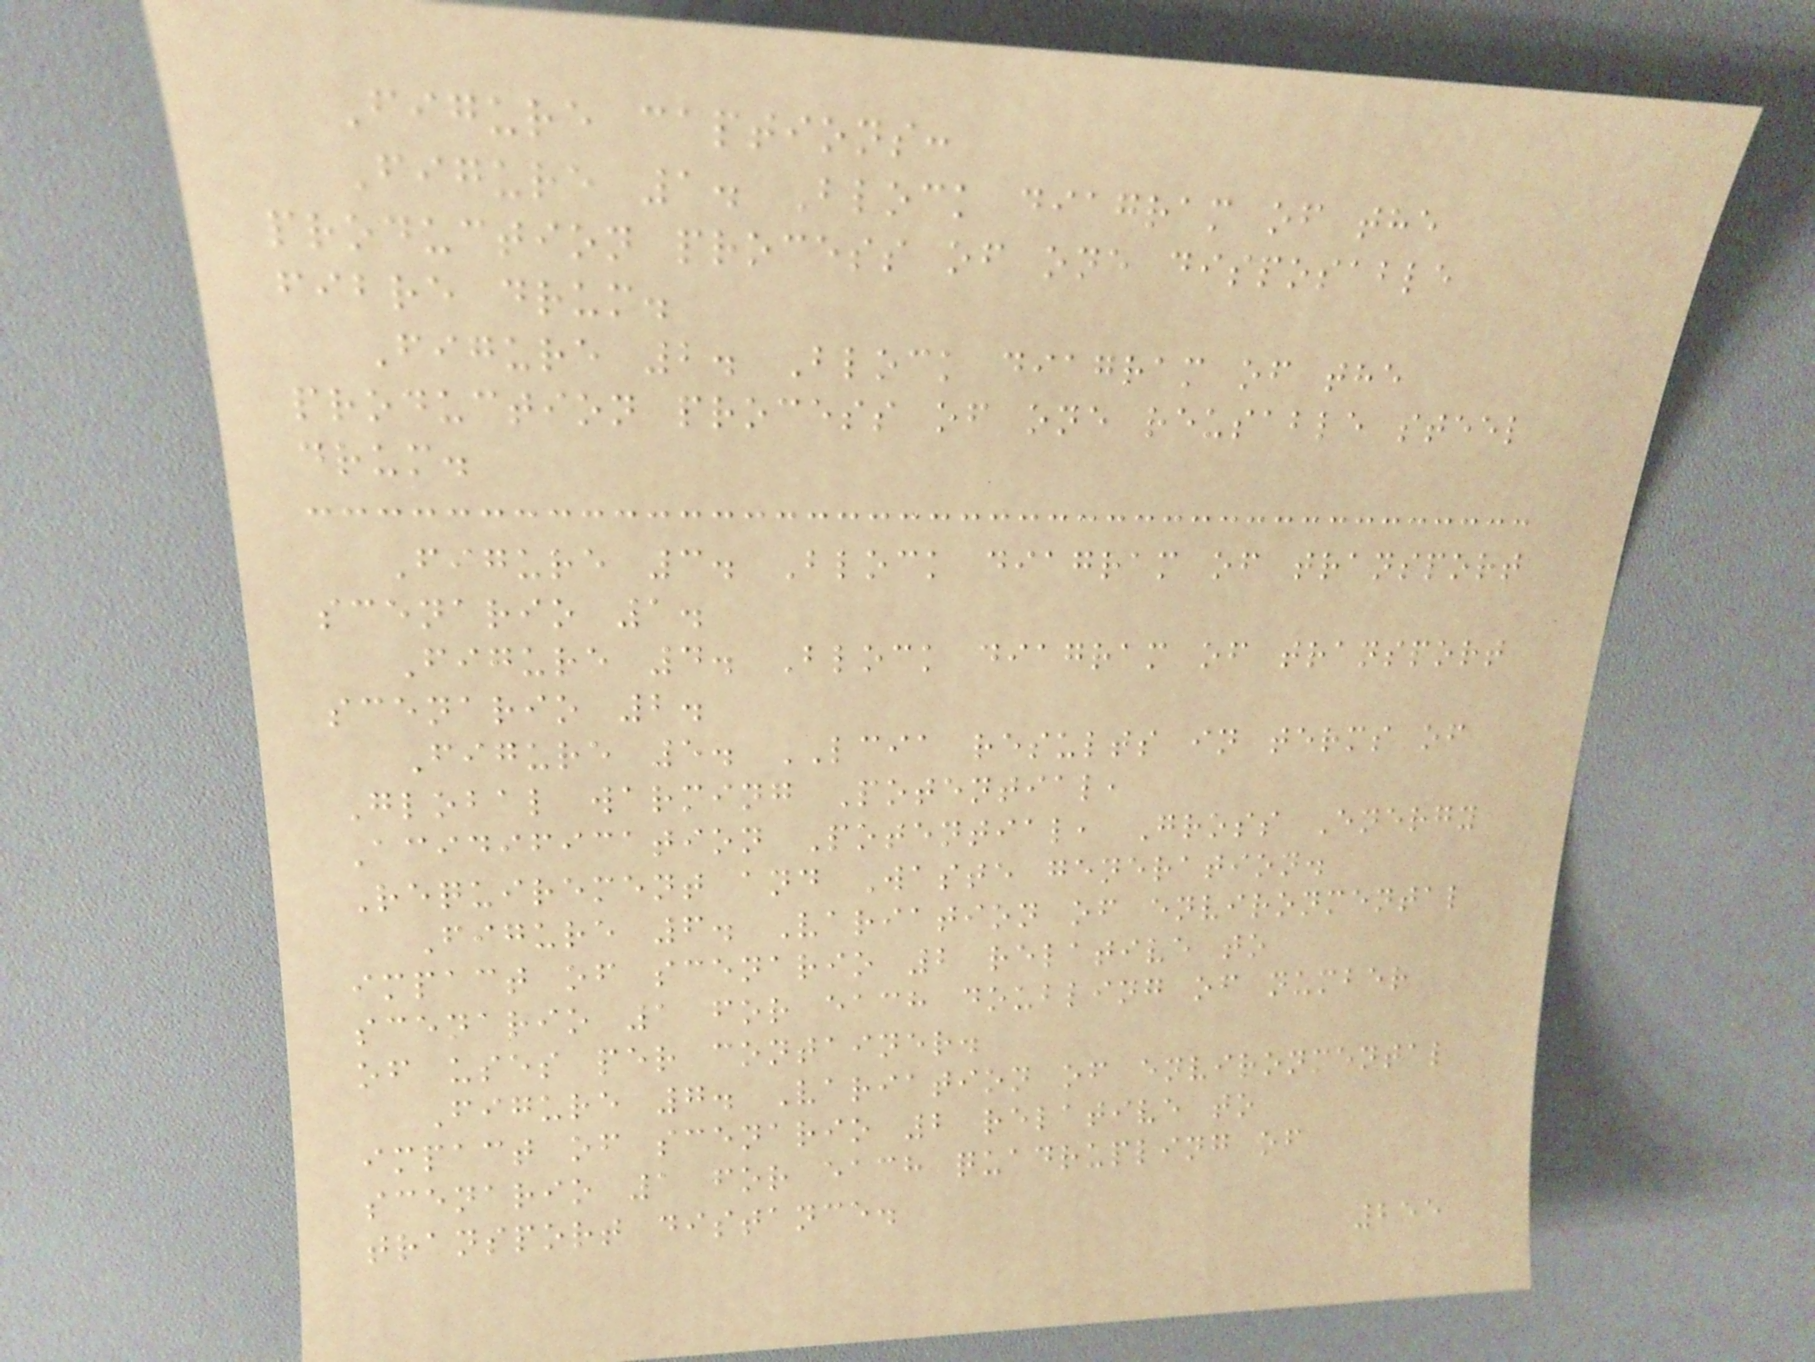Figure captions:
Figure 1. Block diagram of the
production process of one disposable
fibre drum.
Figure 2. Block diagram of the
production process of one reusable steel
drum.
Figure 3. Block diagram of transport
scenario 1.
Figure 4. Block diagram of transport
scenario 2.
Figure 5. LCIA results in terms of
Global warming Potential,
Acidification Potential, Gross Energy
Requirement and Waste generation.
Figure 6. Variation of environmental
impact of scenario 2 relative to
scenario 1 for each doubling of number
of uses per container.
Figure 7. Variation of environmental
impact of scenario 2 relative to
scenario 1 for each quadrupling of
transport distance.
255
